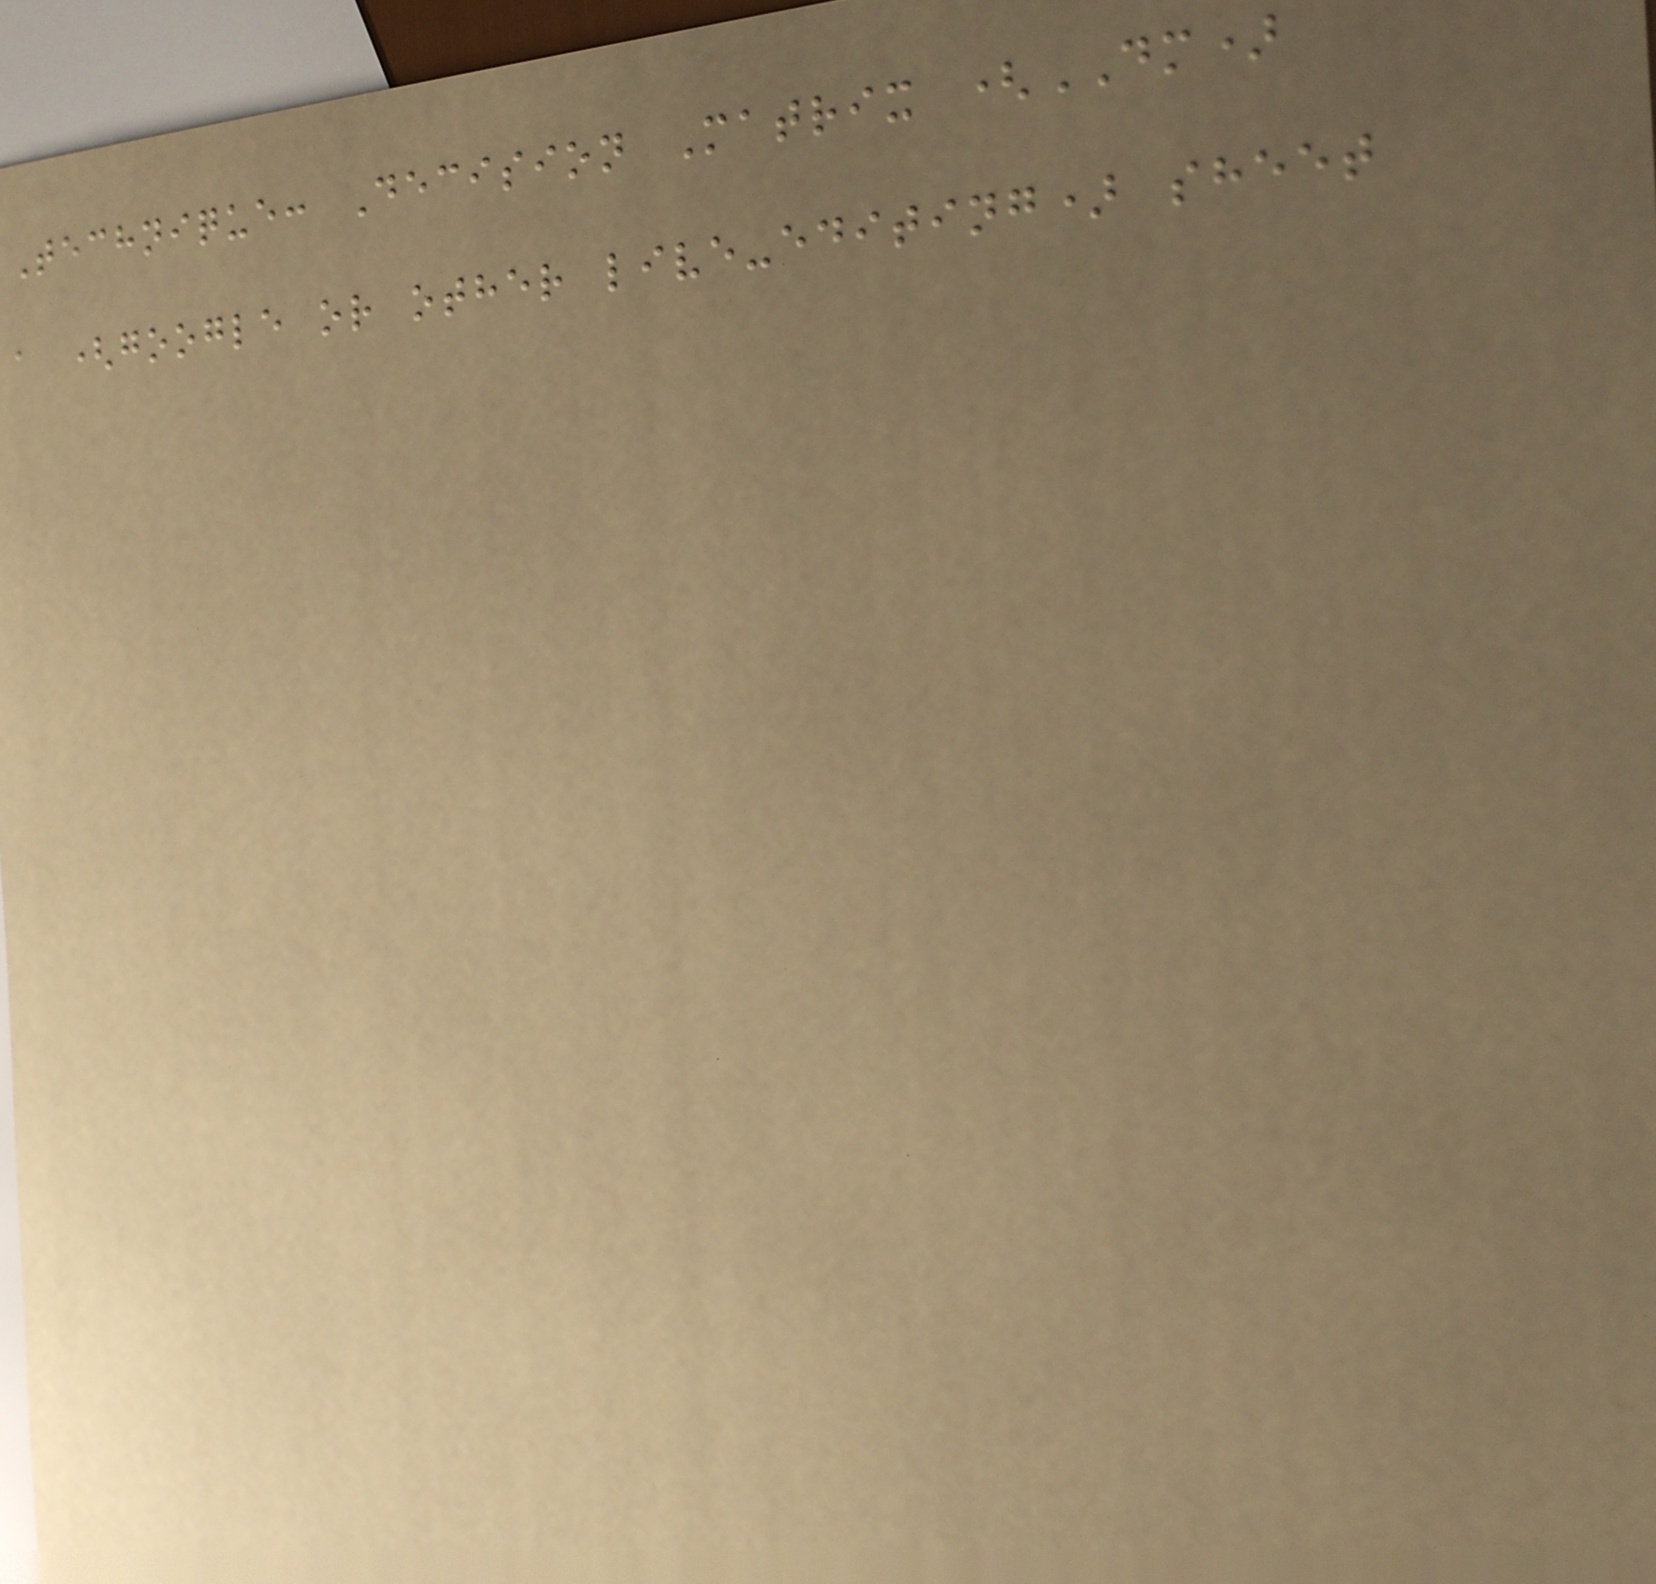Technique: Decision Matrix (DM)
a (google or other live-editing) sheet
